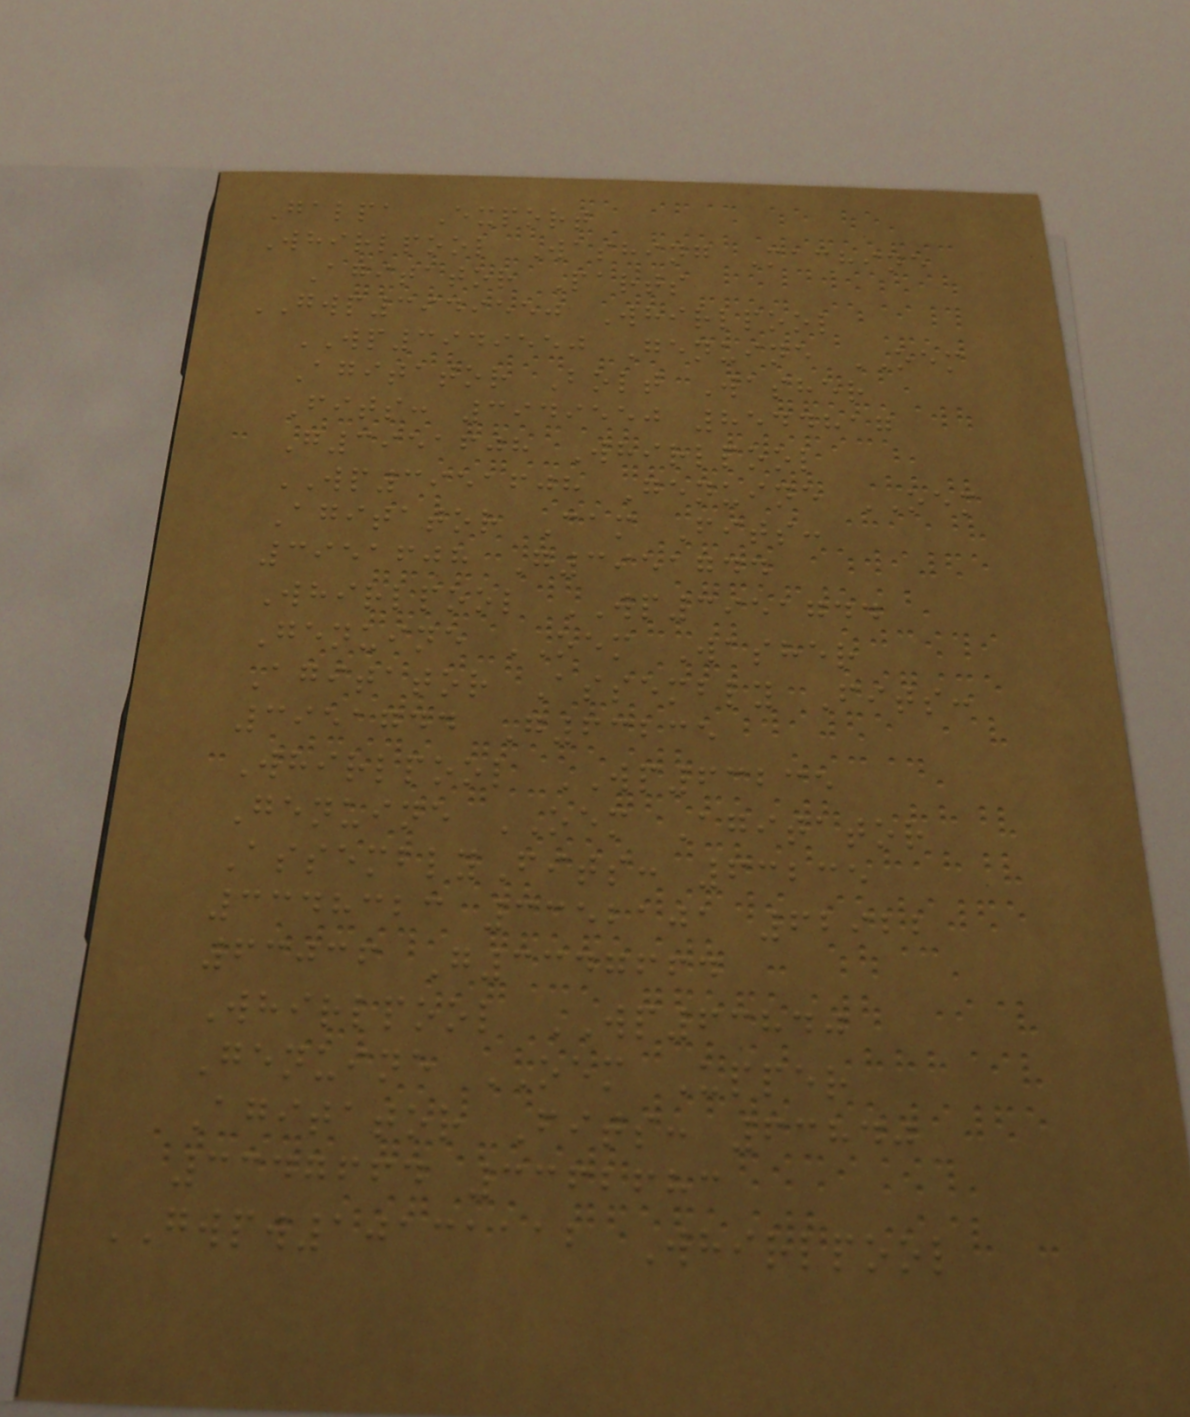Galpa Export
Whirlpool Washing Machine
Agitator Parts
GWP3949550 Whirlpool
WP3949550 Genuine OEM
Agitator Bolt Washer
Fits: 3949550 8544817
G3951608 Whirlpool
WP3951608 Genuine OEM
Agitator Cam Fits:
3951608 G3951744
Whirlpool WP3951744
Genuine OEM Washer
Agitator Assembly Fits:
3951744 G63235
Whirlpool WP63235
Genuine OEM Agitator
AssemblyFits: 63235
3348323 3352101 62922
63036 G3347664
Whirlpool WP63840
Genuine OEM Upper
Agitator Fits: 63840
3347664 3362683
GWPW10131112 Whirlpool
